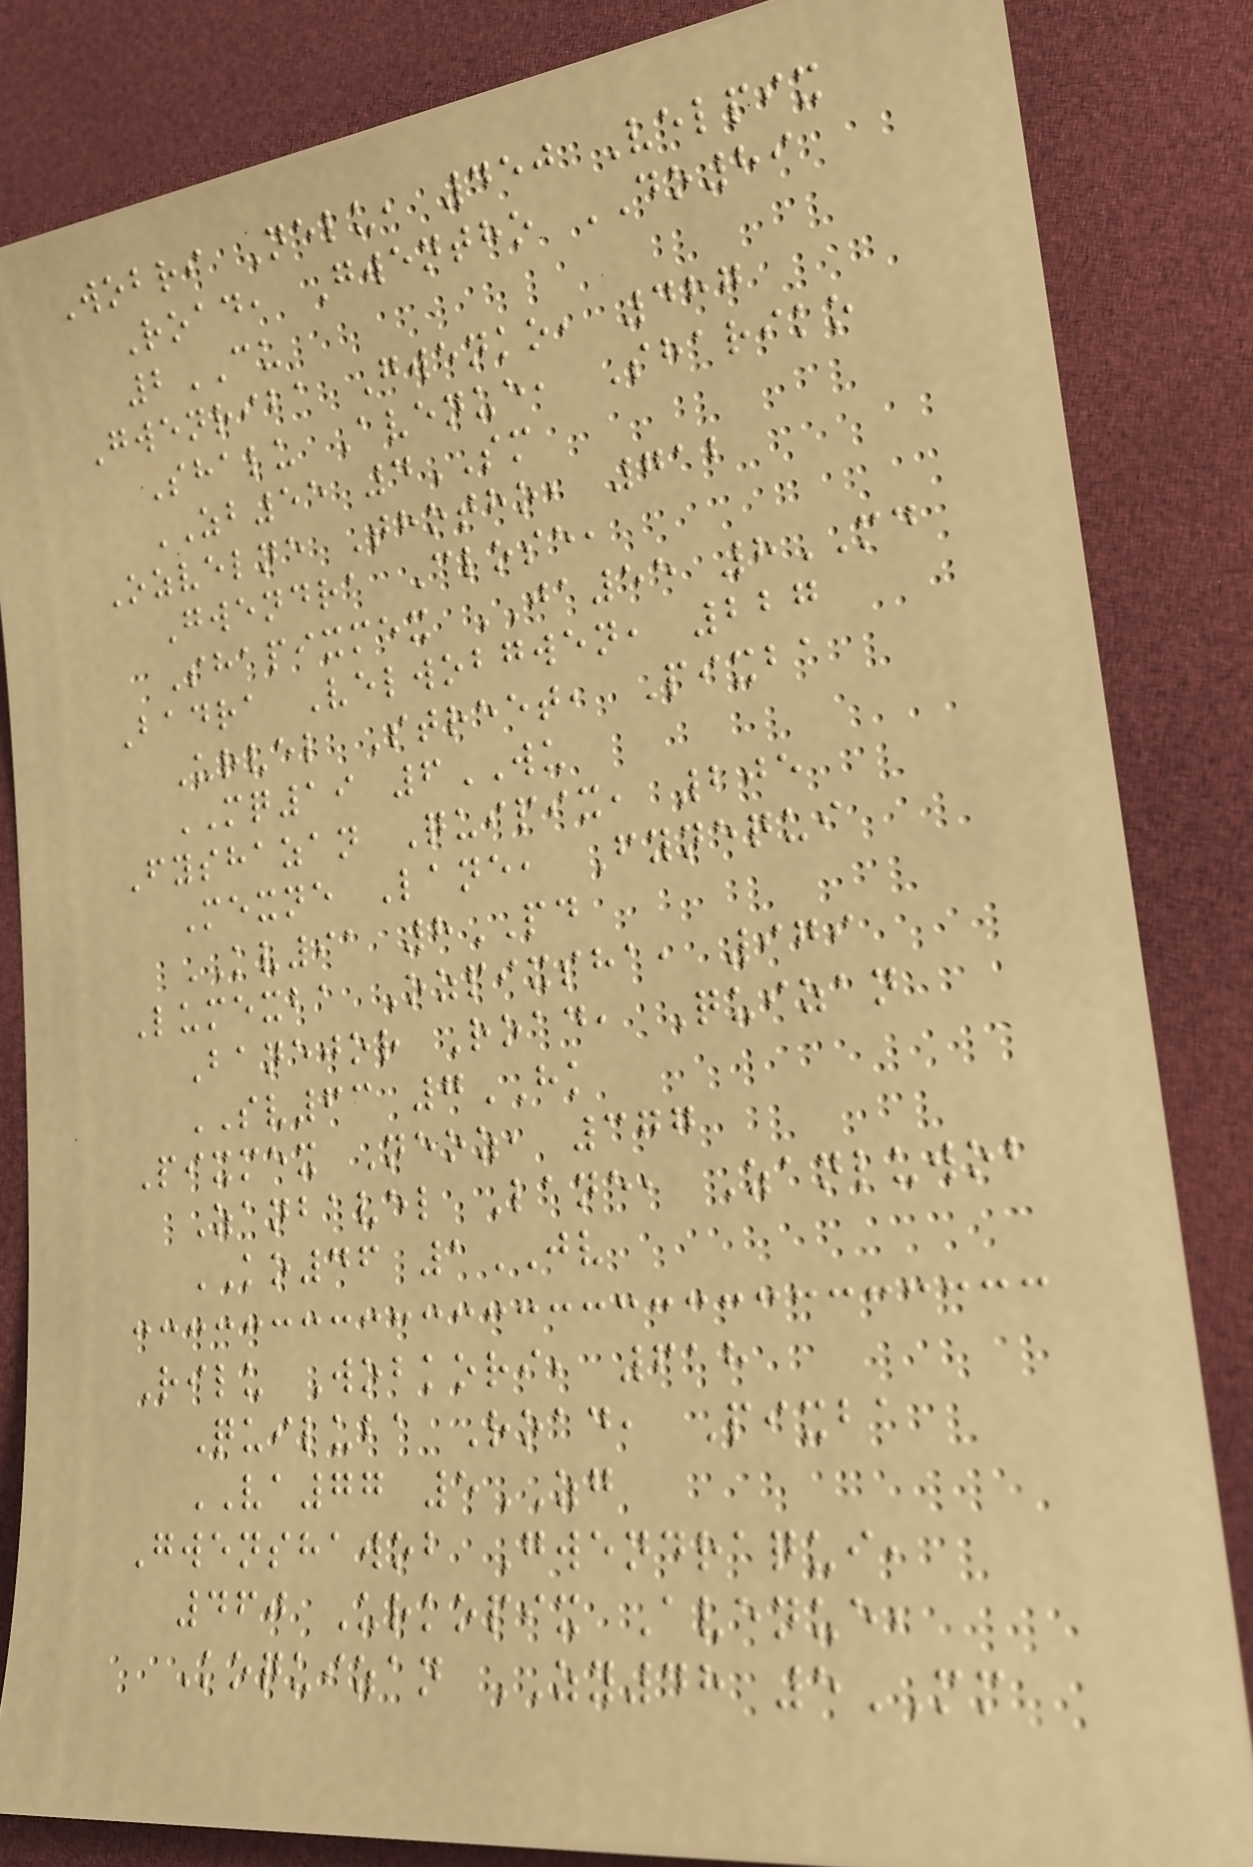Wobri Nelu, 450 Velpix
Road, Gwentho DO89
2CU
Gwenriba Gwenko, 487
Shalu Avenue, Shariko
ZB55 4SM
Ozvelne Thotho, 712
Gwendra Close,
Shapixmex JA55 8MD
Badra Velwobgwen, 227
Urvel Street, Pixba
MQ19 6WU
Fyshazan Quipix, 205
Mexne Lane, Fynequi
KV91 8PD
Lumexba Ozpixsha, 979
Banejor Road, Quizan
SV63 7HK
Pixmex Neoz, 377
Zanbavel Lane, Zanluwob
KO46 1JV
Rilu Wobkori, 618
Quiluba Road, Pixba
VA77 5ZG
Gwenshawob Gwendraqui,
460 Urkopix Avenue,
Koquizan ZY48 5MM
